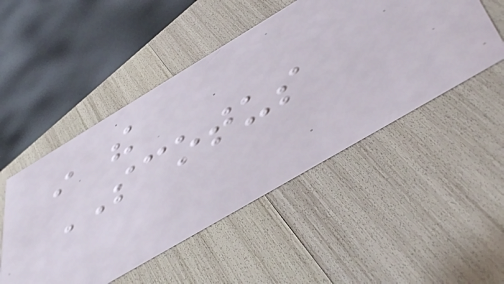in the
SCOTUS
